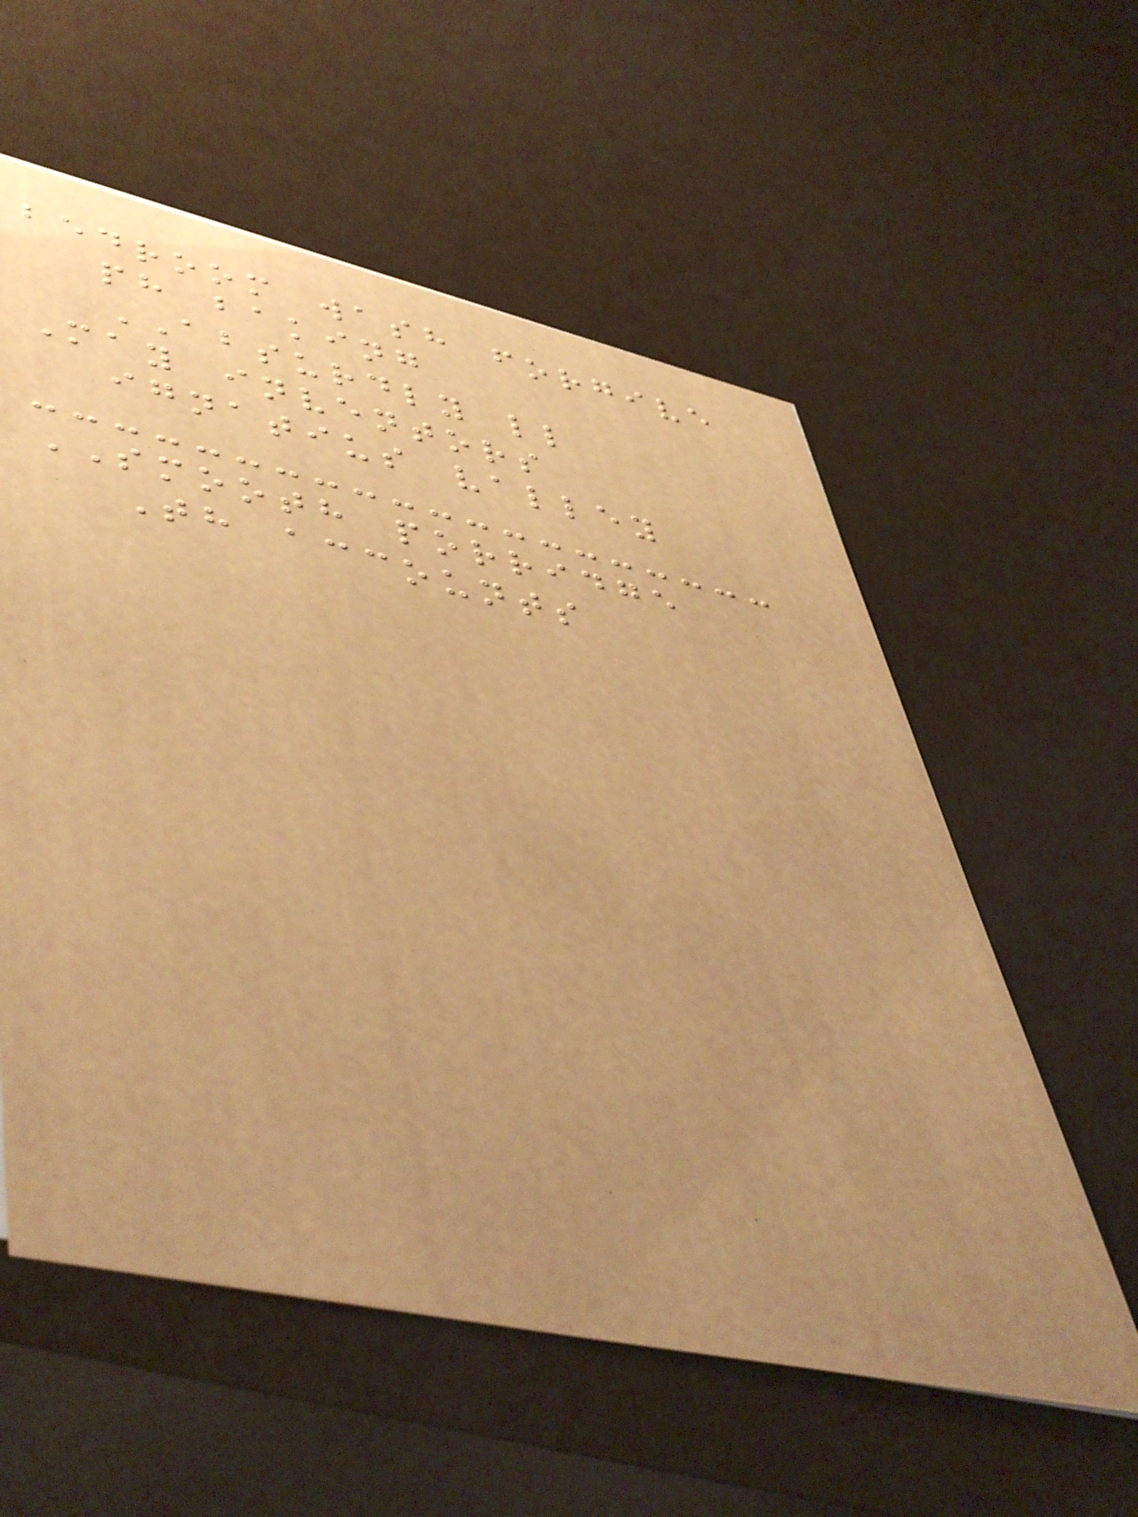bedroom wash forgive
ph baking
ABSURDLY ll
May inventors
ignatius valley
SMOOTH porridge
Th accounts
